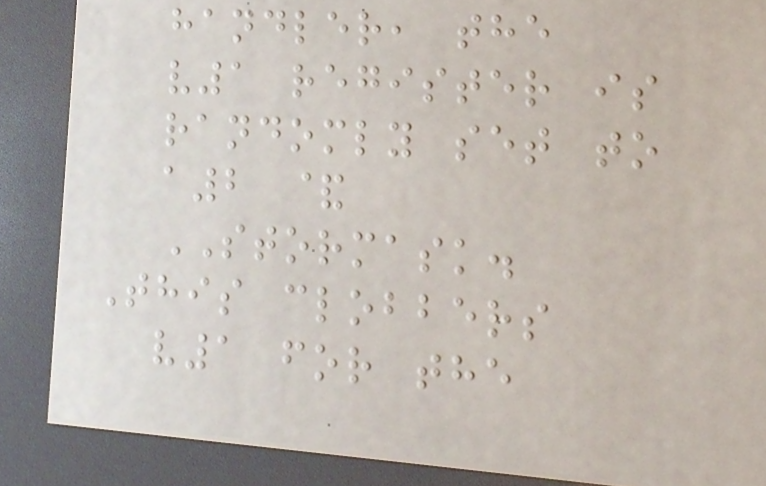handler, the
v1 register is
randomly set to
a2 &
STORMASK.
This clobbers
v1 for the
